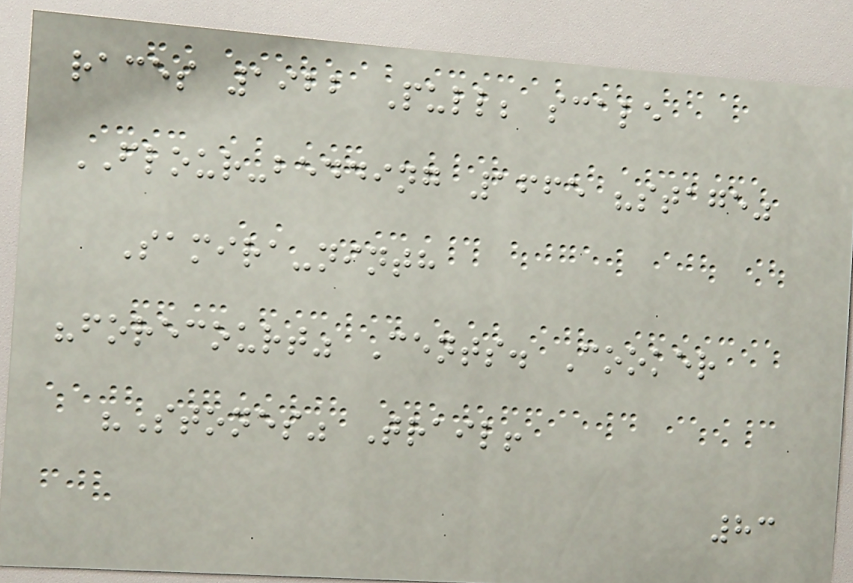races 1922 Pull; scale
FLOUR-bedding 1665 "stage"
Samira-ninth
"forecourt" Cents. Cooker
"Stones" Trail!
83
